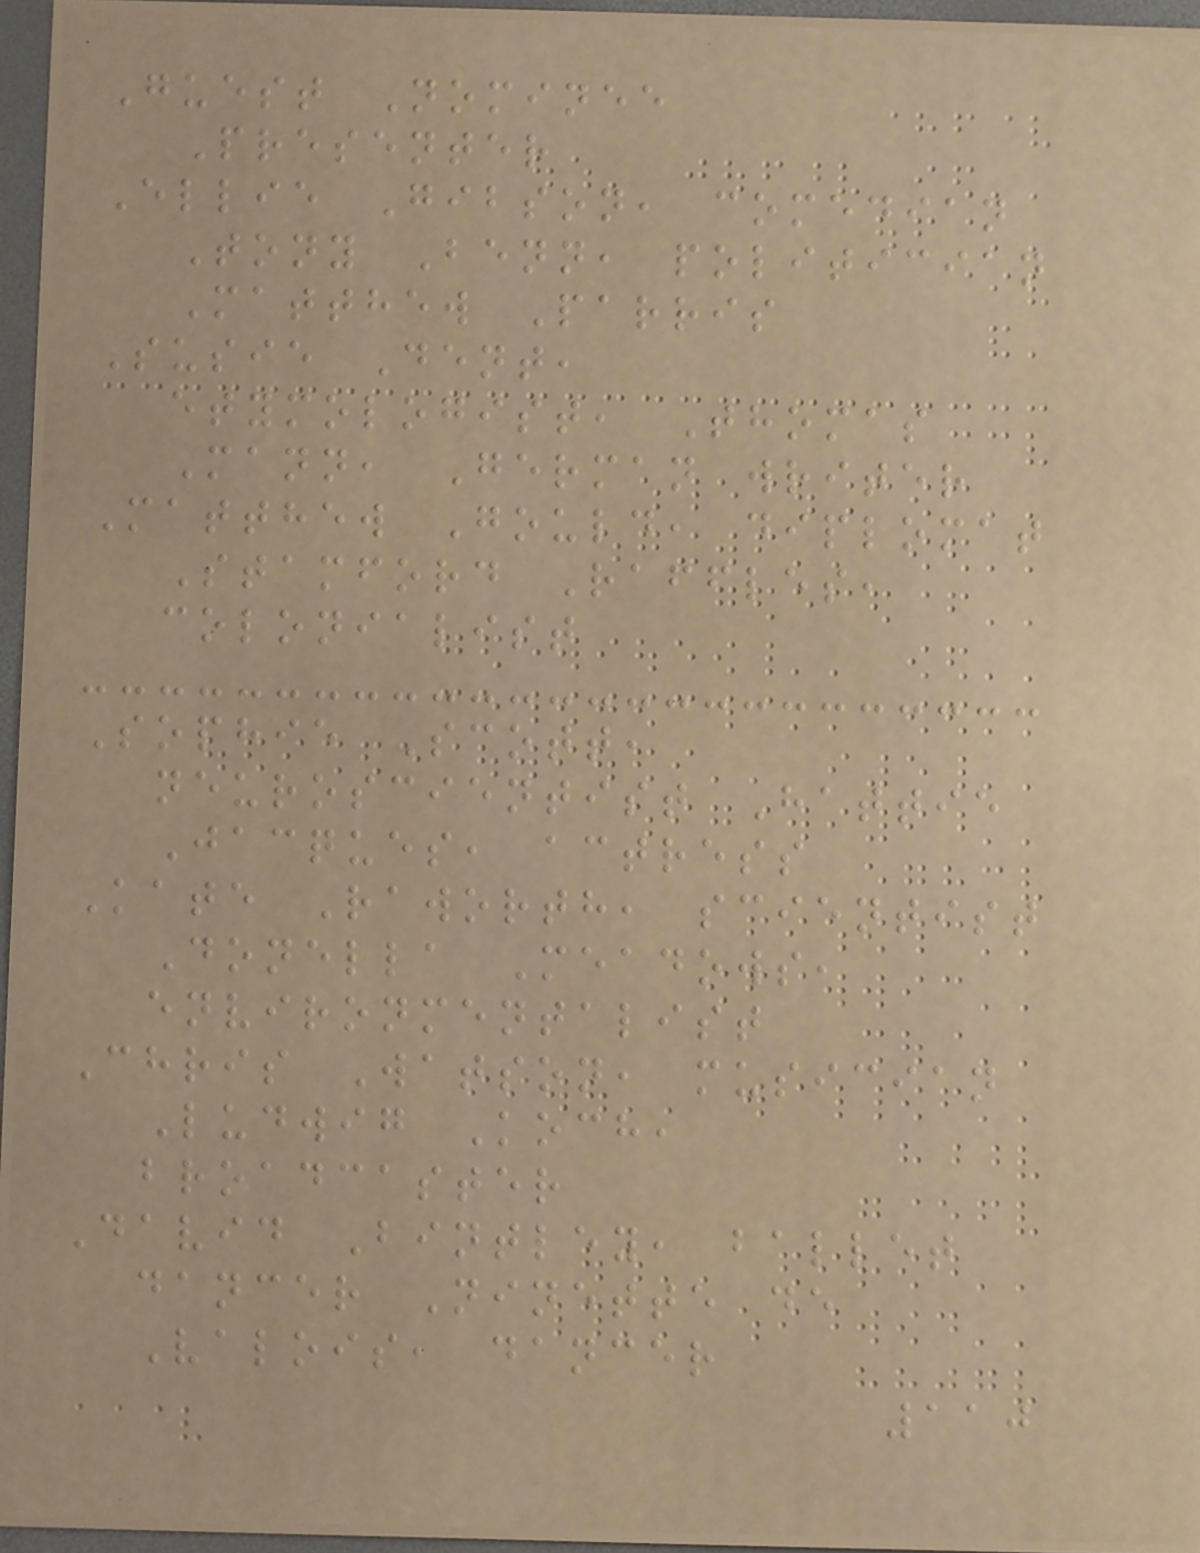Guest Nominee
Presenter
Ellie Gibson, comedian
Tony Benn, politician
Matthew Parris
Susie Dent,
etymologist, Thomas
Mann, German writer
Matthew Gould, diplomat
Stamford Raffles,
colonialist
Sophie Scott,
neuroscientist Hattie
Jacques, actress
Kate Raworth, scientist
Donella Meadows,
environmentalist
Chris Watson, musician
Ludwig Koch,
broadcaster
David Bintley, ballet
dancer Ninette de
Valois, dancer
110
